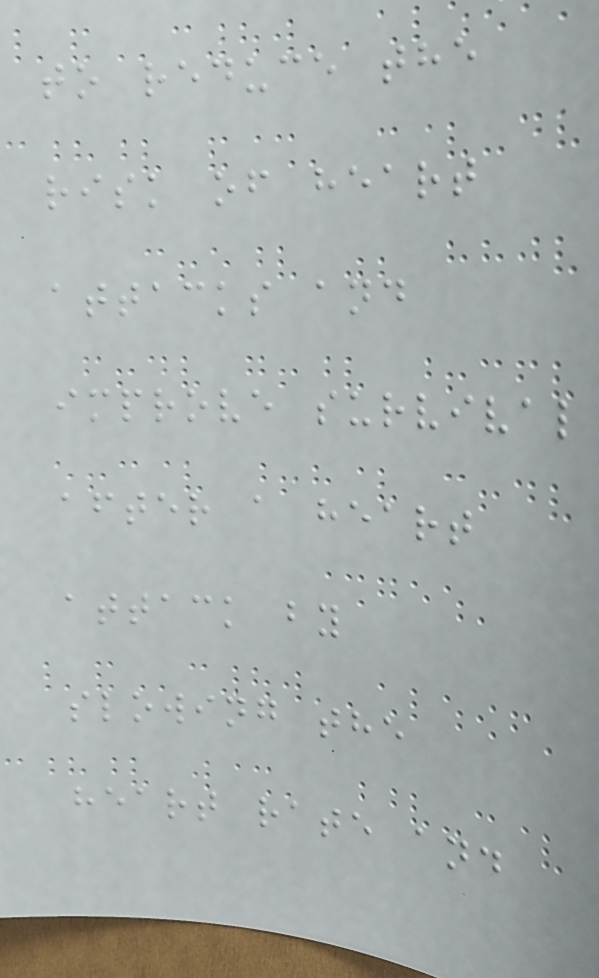to reduce the
risk of heart
attacks and
improve survival
after a heart
attack by
slowing the
heart rate and
